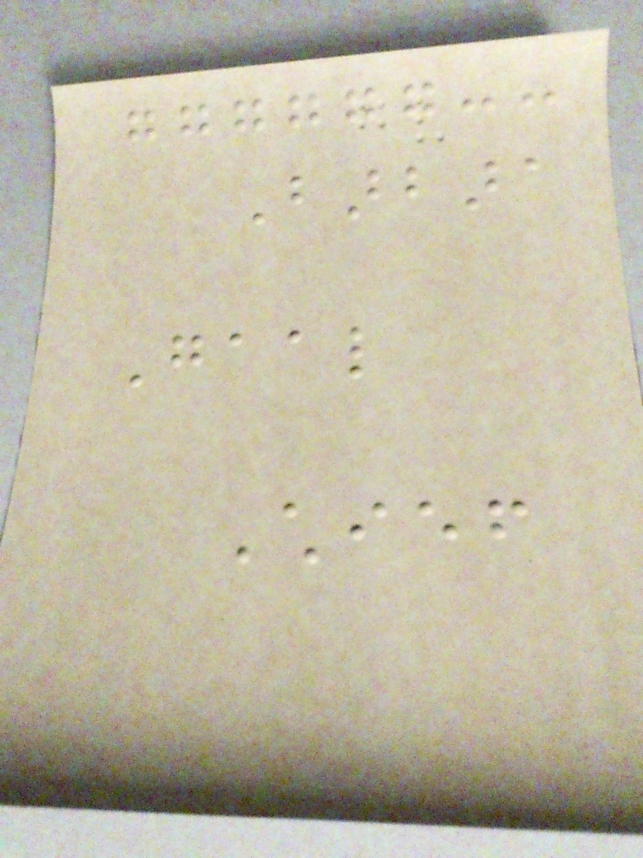Barbara
Gaal
Chief
